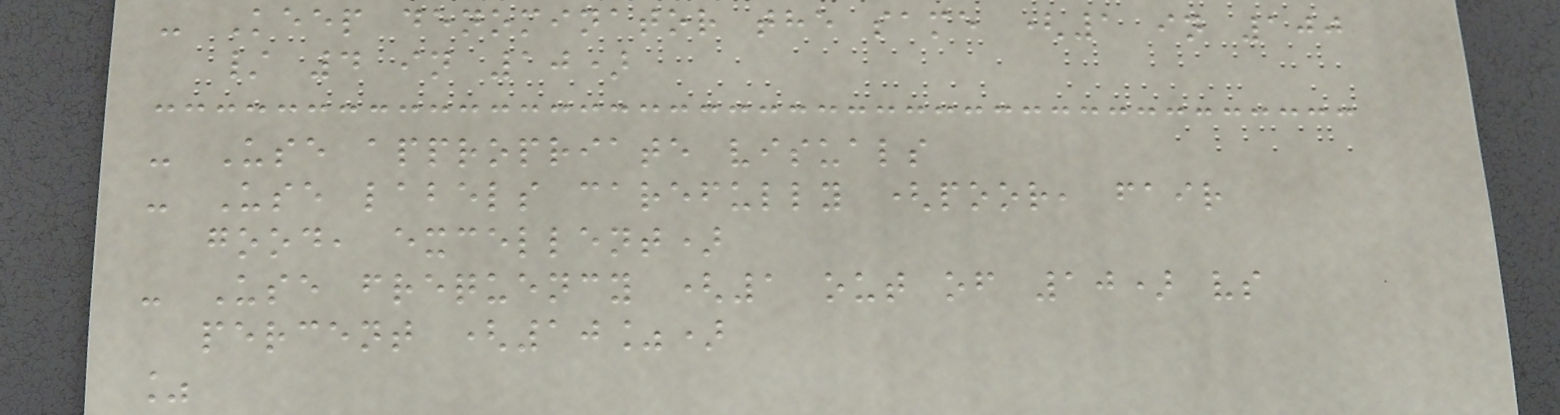- Keep denominator the same (1 in 100
/ 4 in 10)
- Use appropriate visuals
- Use labels carefully (poor, fair
good, excellent)
- Use frequency (1 out of 10) vs
percent (10%)
%
